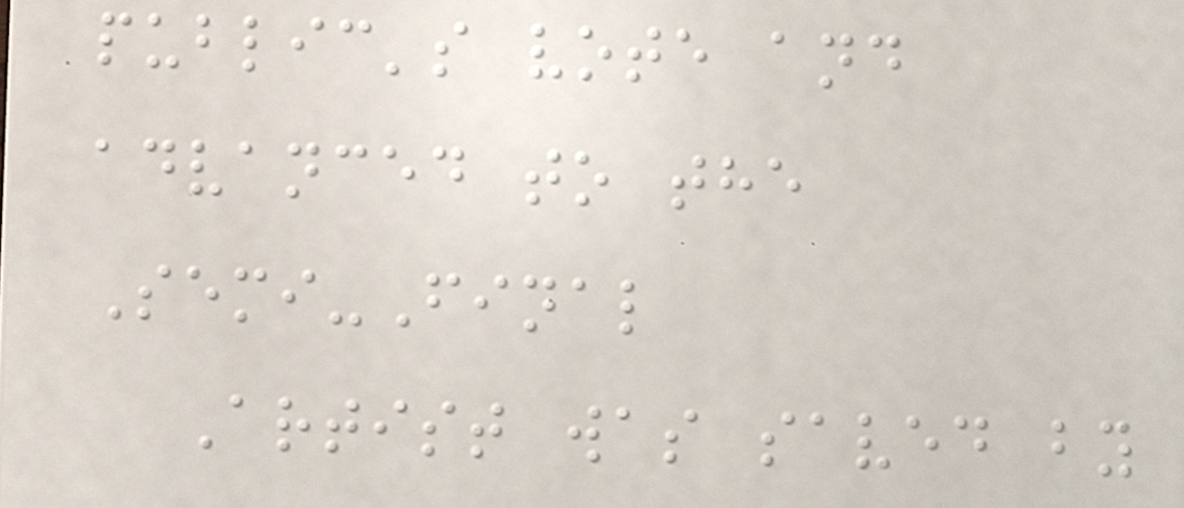public's vote and
advanced to the
Semi-Final
Artist was saved by
